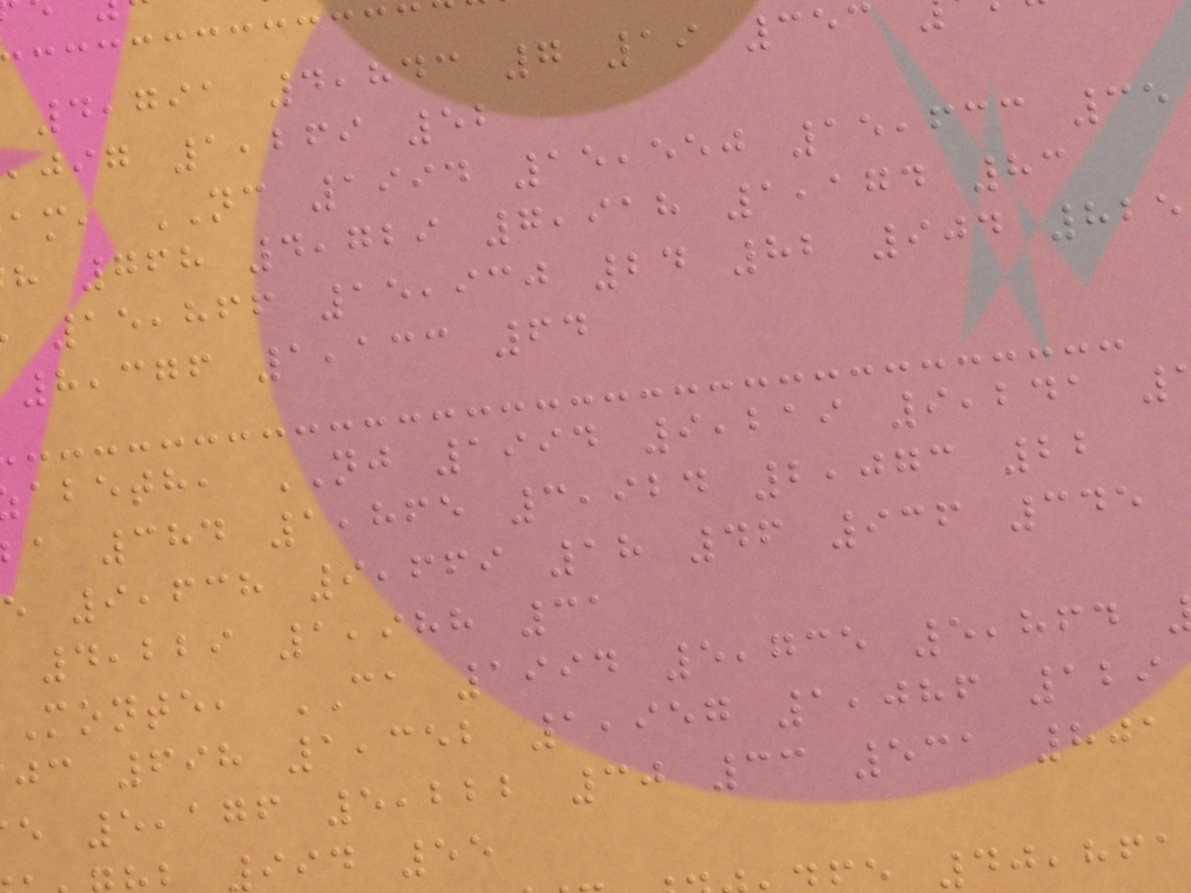4,791 4,843 7 19 353
,jig 1,269 52
am, NC 1994 15,550 15,633 35
h 768 4,729 7,918 1,174 83
15,866 15,930 24 82 904 825
8,376 1,133 64
abeth, NJ 1994 9,219 9,241
a 384 1,865 3,924 2,073 22
e 9,638 9,669 18 46 936 345
4,229 1,988 31
Monte, CA 1994 5,735 5,864
jc 698 1,352 1,957 1,086 129
e 5,176 5,222 30 33 531 801
iid 55
